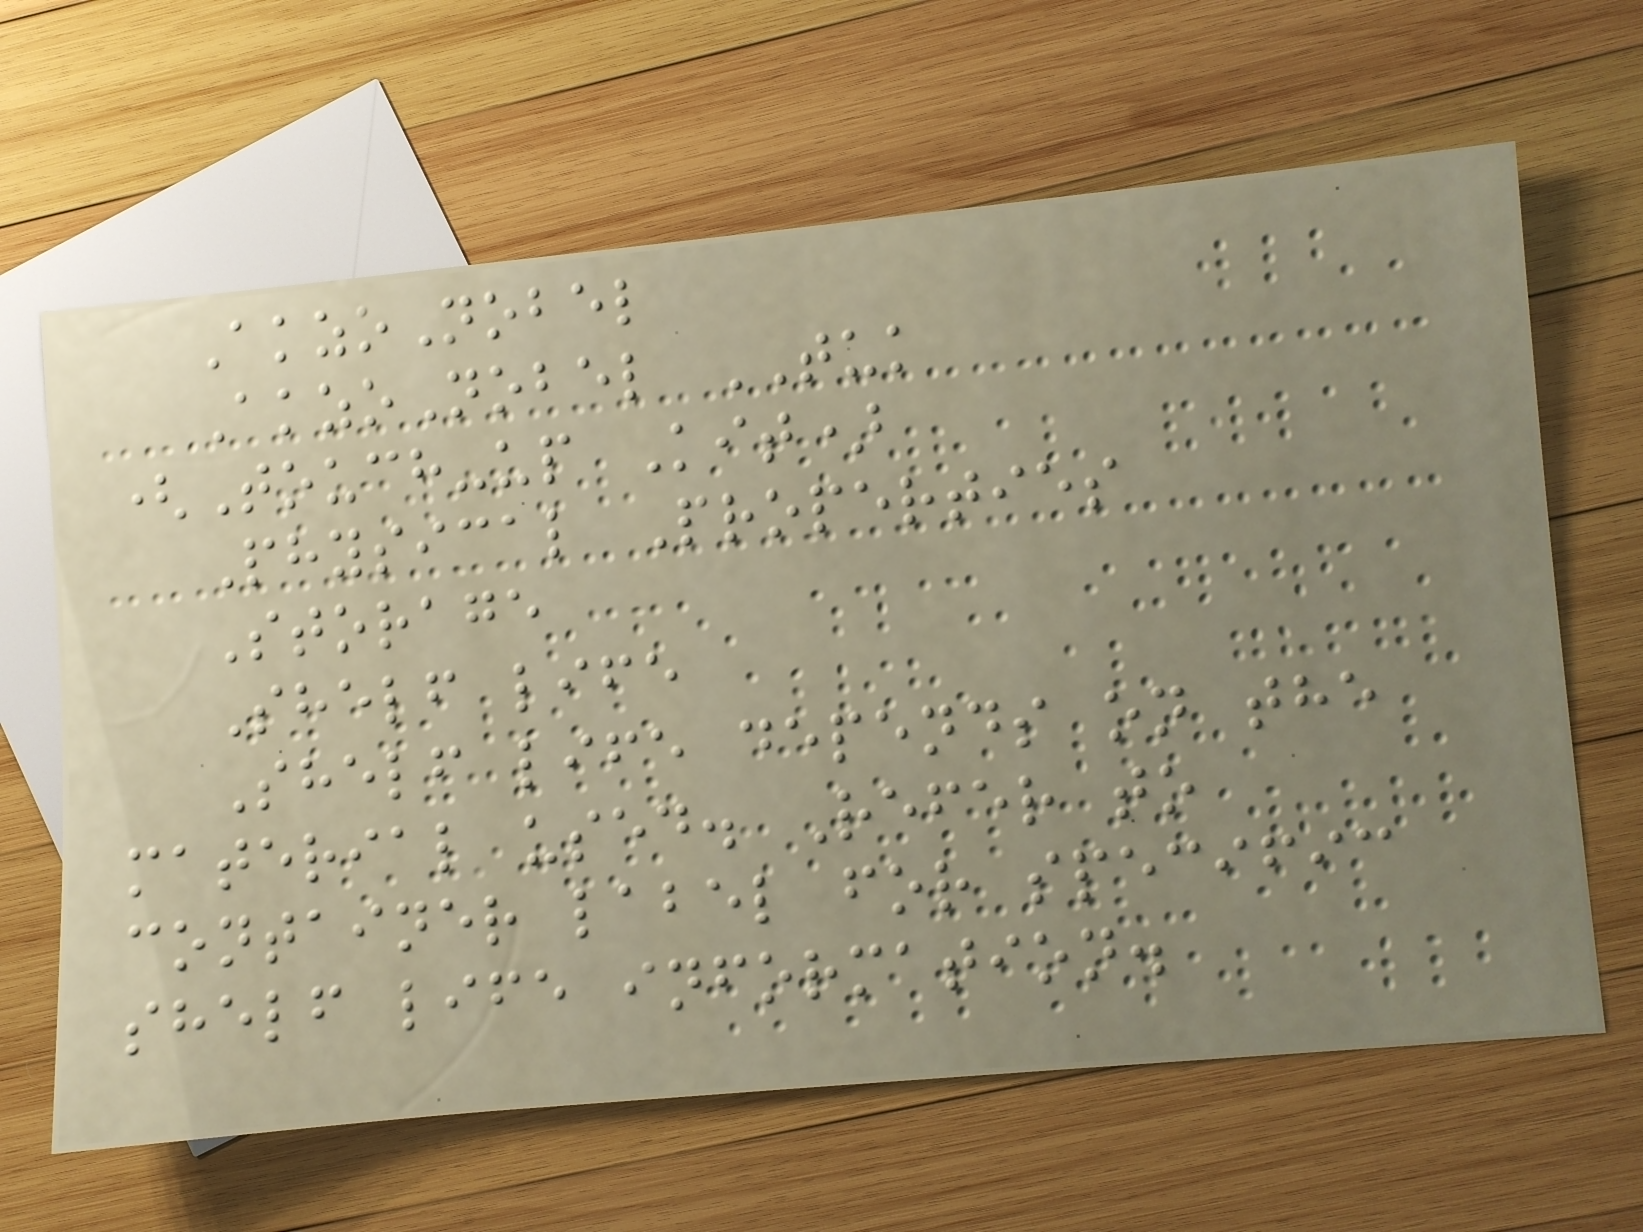AkzoNobel
AkzoNobel TUK
(Touch-up Kit)
Physical Properties
Storage
Shelf life
Shelf life depends on the
material used. Refer to
container label for specific
shelf life information.
